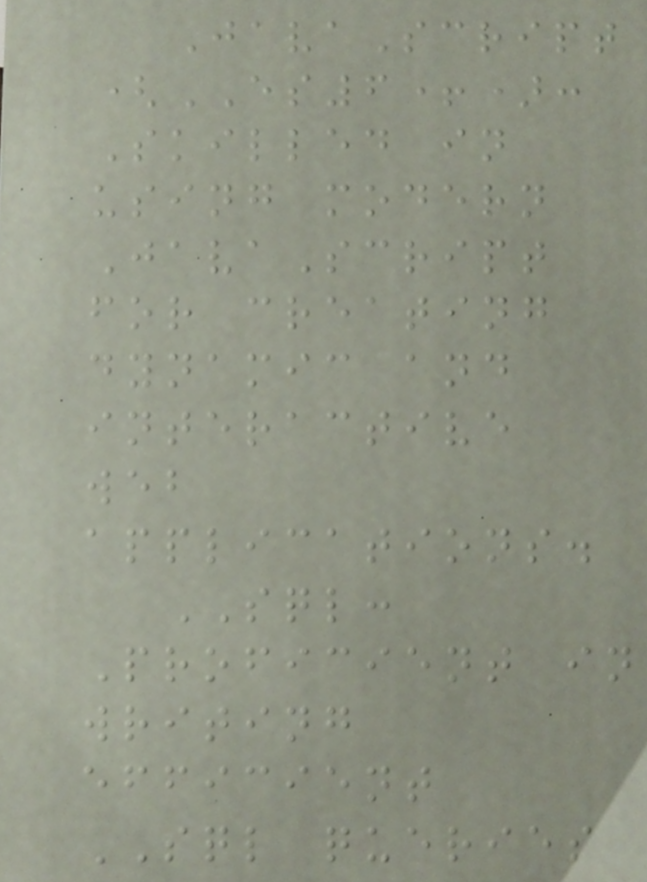JavaScript
(ES6+):
Skilled in
using modern
JavaScript
for creating
dynamic and
interactive
web
applications.
SQL:
Proficient in
writing
efficient
SQL queries
